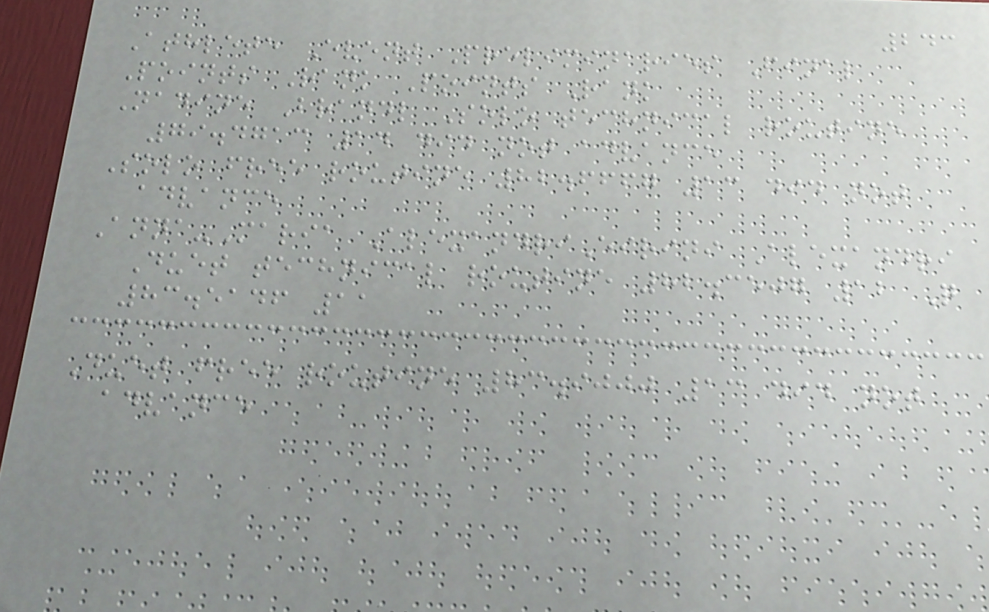243
Athlete Event Preliminaries Final
Points Rank Points Rank
Nadine Brandl Solo technical routine
79.4713 14 did not advance
Solo free routine 82.6667 13 did not
advance
Anna-Maria AlexandriEirini Alexandri
Duet technical routine 82.3507 12 Q
83.5146 11
Duet free routine 83.9000 13 did not
advance
